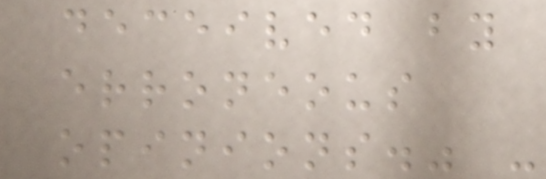deceived by
erroneous
opinions." -
